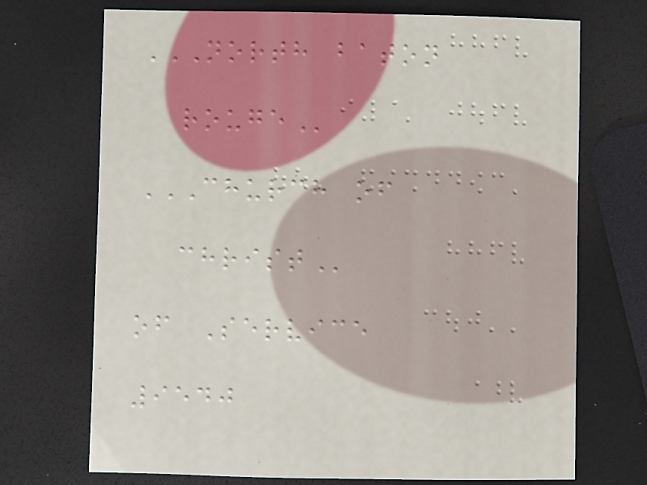NORTH BATON
ROUGE
CHURCH OF
CHRIST
of Service
9540
